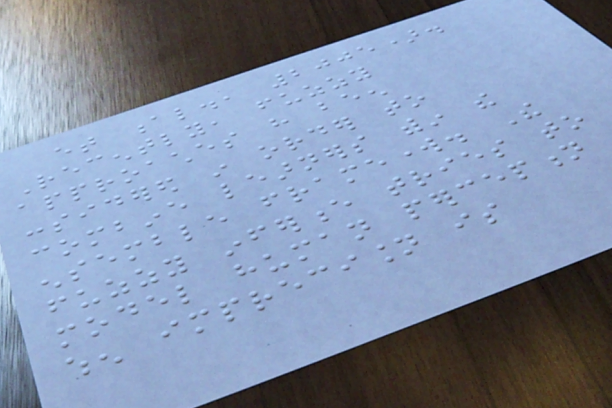et al., 2005).
Recently, fuzzy
approaches have been
considered in order to
combine learners within the
ensemble framework. The
fuzzy inference tries to
model human perception
when imprecision is
